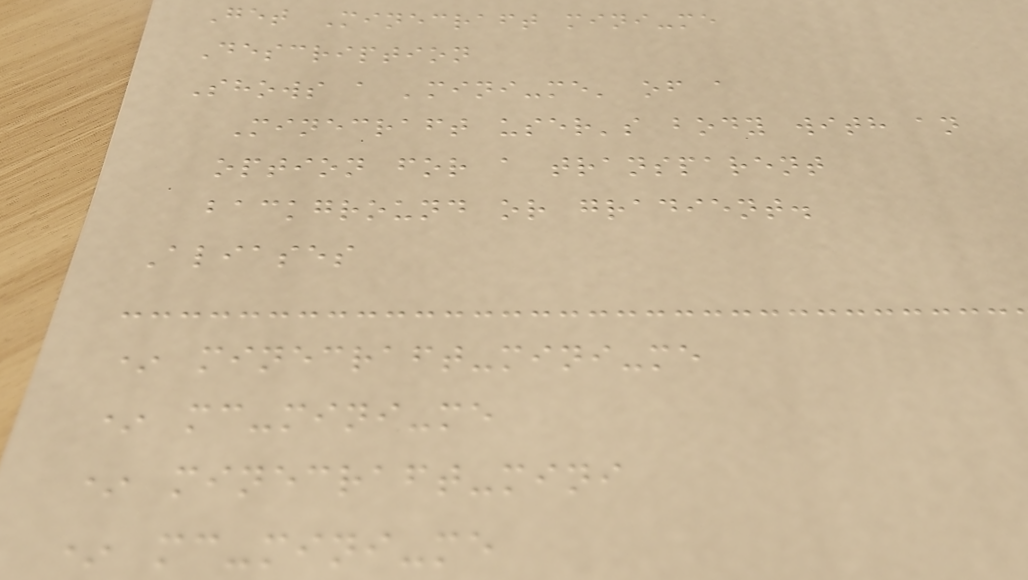Get Minecraft mini-me
Description
Shows a 'mini-me' of a
Minecraft user's body with an
option for a transparent
background or gradient.
Aliases
* minecraft-mini-me
* mc-mini-me
* minecraft-mini
* mc-mini-me
